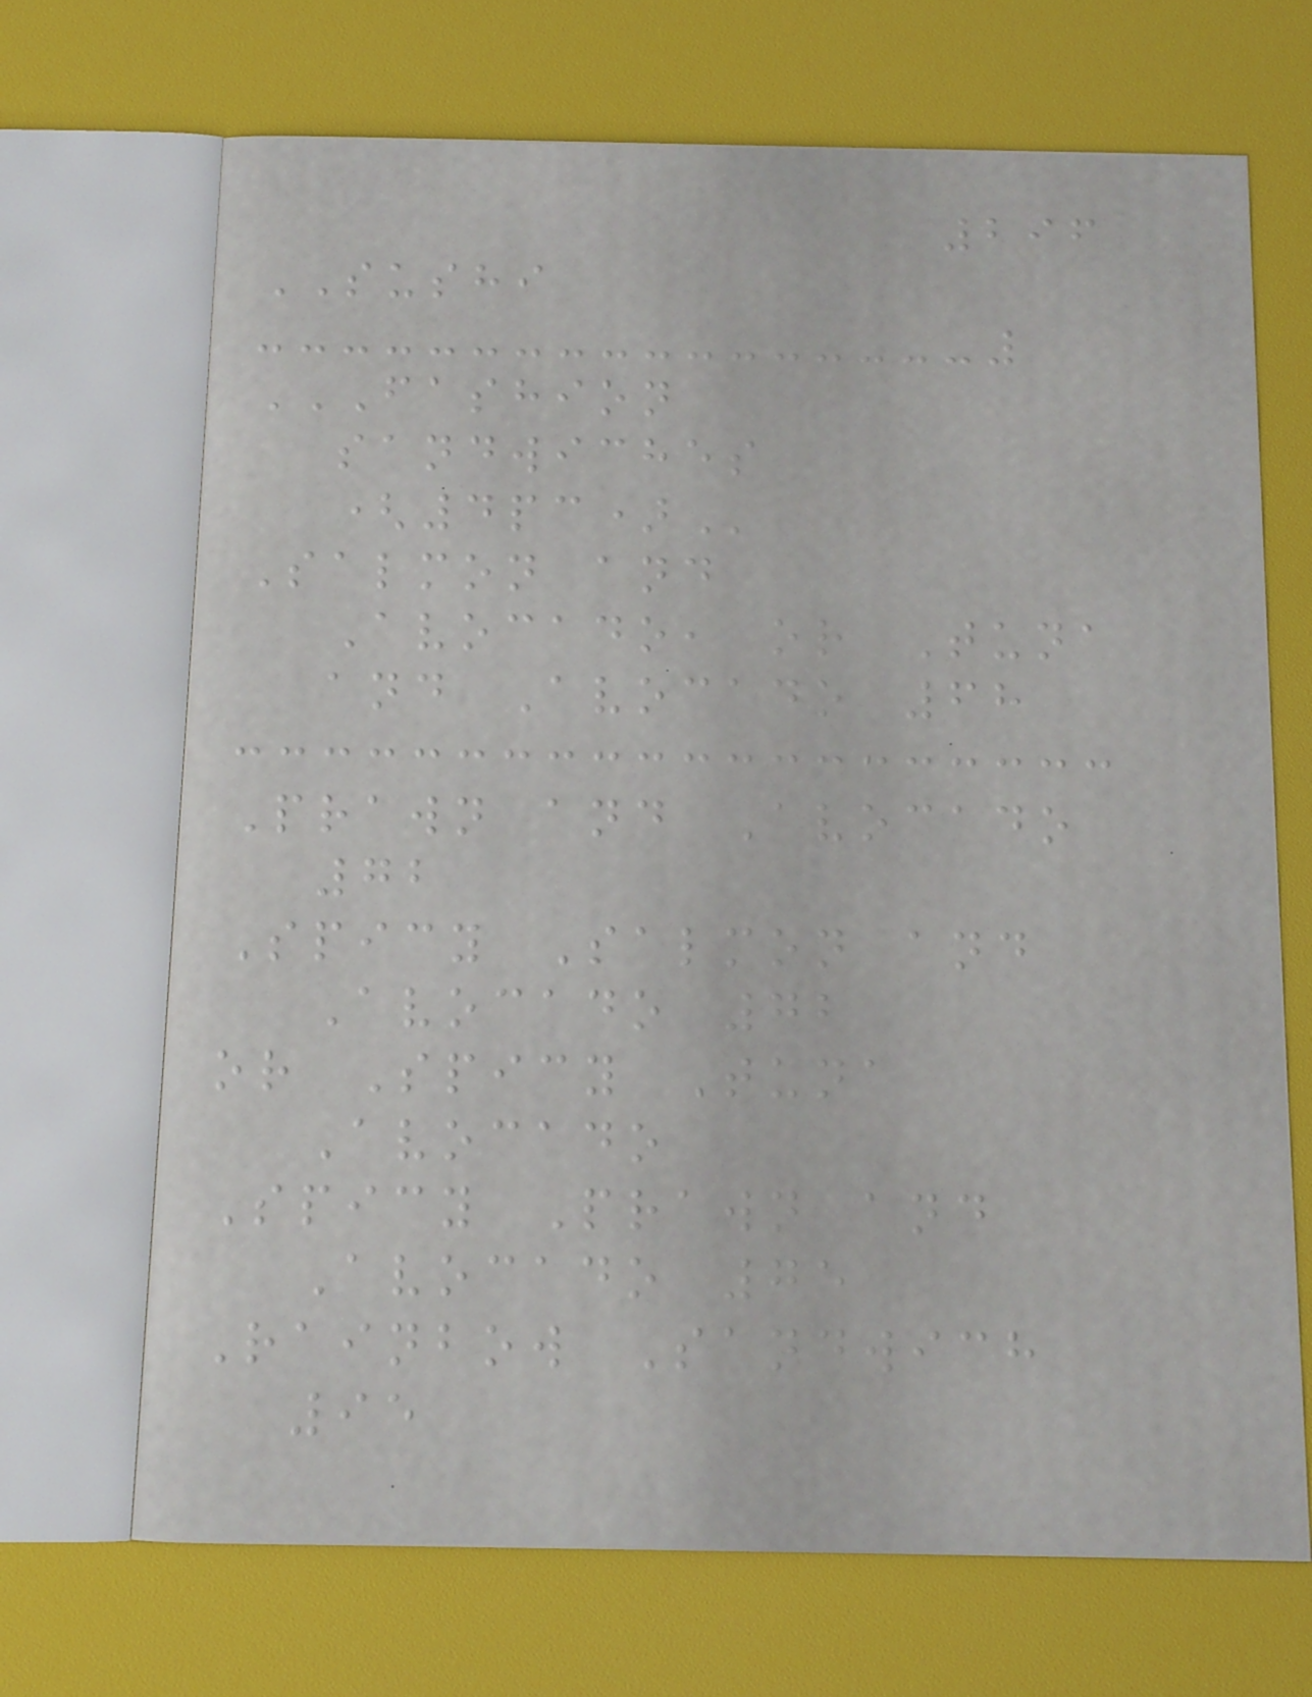296
SUSHI
FASHION
SANDWICHES
(4PC)
Salmon and
Avocado, or Tuna
and Avocado 68
Prawn and Avocado
72
Spicy Salmon and
Avocado 72
or Spicy Tuna
Avocado
Spicy Prawn and
Avocado 75
Rainbow Sandwich
95
